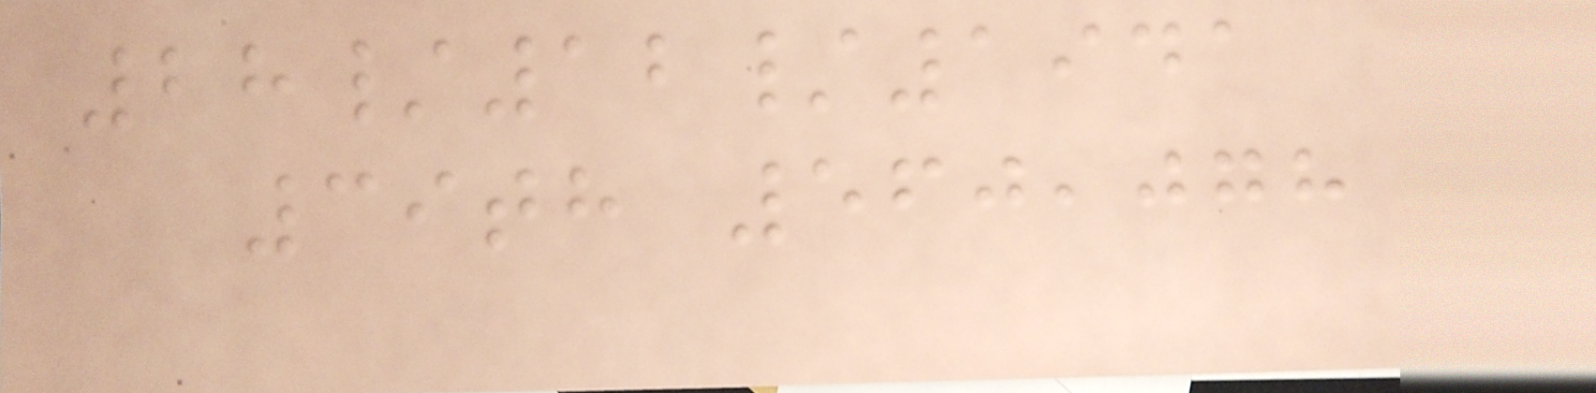28/12/1941
39th 560,078
